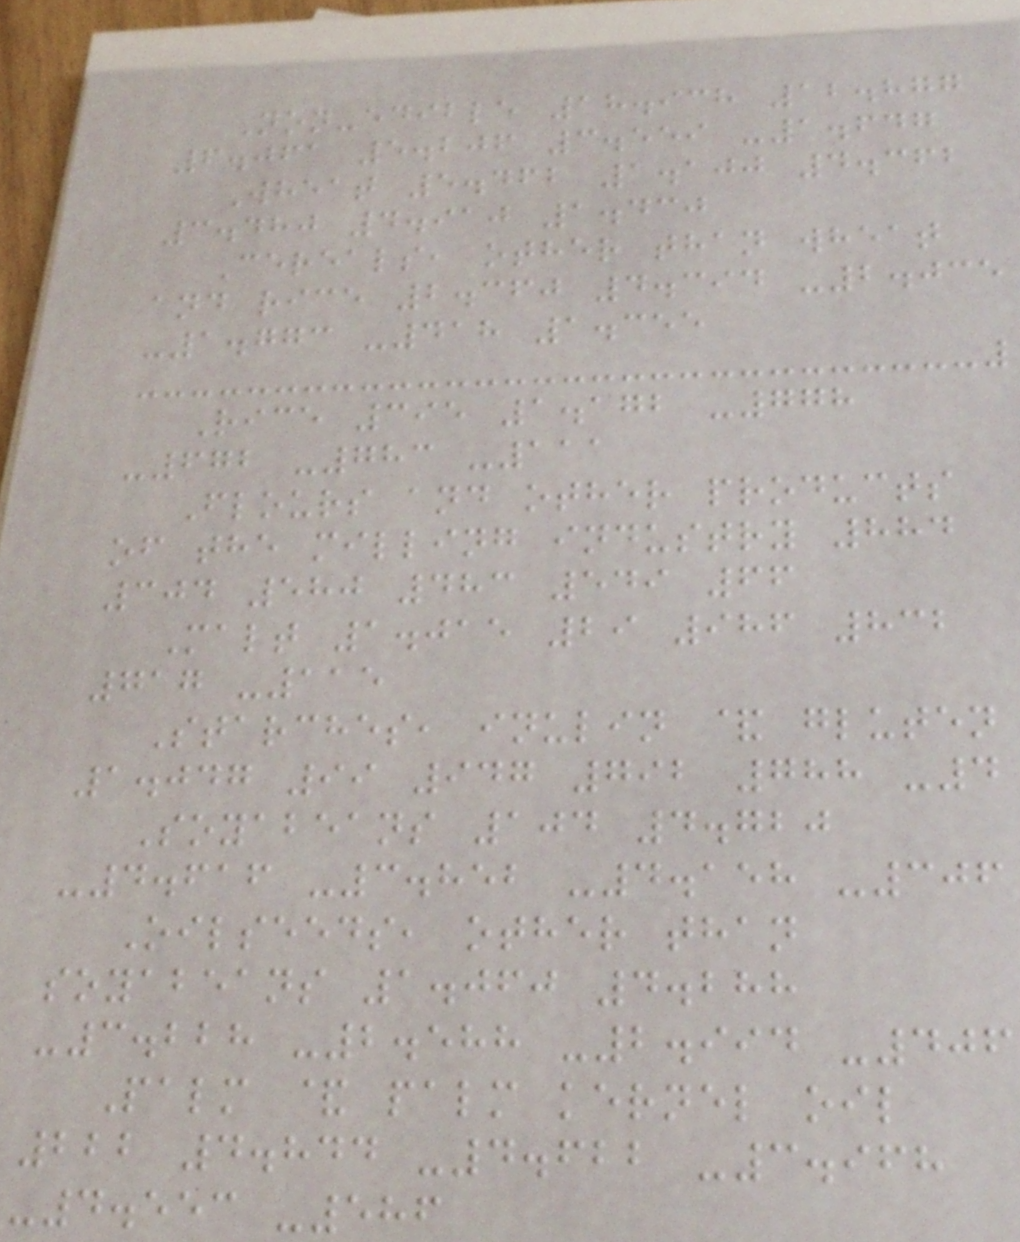Non-edible 18.938 12.877
6.061 5.206 3.559 -1.647
Wheat 5.462 1.100 4.362
3.480 4.910 1.430
Cereals, other than wheat
and rice 2.360 4.394 -2.035
-1.773 -418 1.355
Rice 395 1.172 -778
-672 -783 -111
Flours and other products
of the milling industry 884
304 580 483 549 66
Malt 1.015 29 986 832
717 -115
Starches, inulin & gluten
1.047 99 947 792 788 -4
Soyabeans 104 4.720
-4.616 -3.852 -4.158 -306
Oilseeds, other than
soyabeans 1.060 4.288
-3.228 -2.588 -2.994 -406
Palm & palm kernel oil
222 4.844 -4.622 -3.968
-4.553 -586
